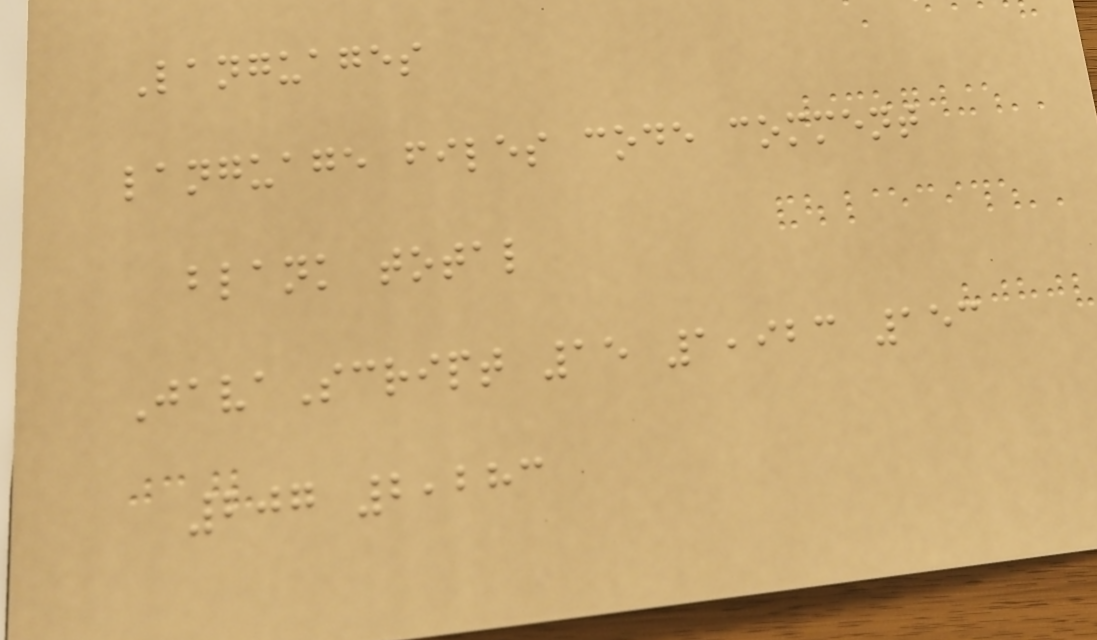Languages
language files code comment
blank total
JavaScript 15 1,923 153
207 2,283
